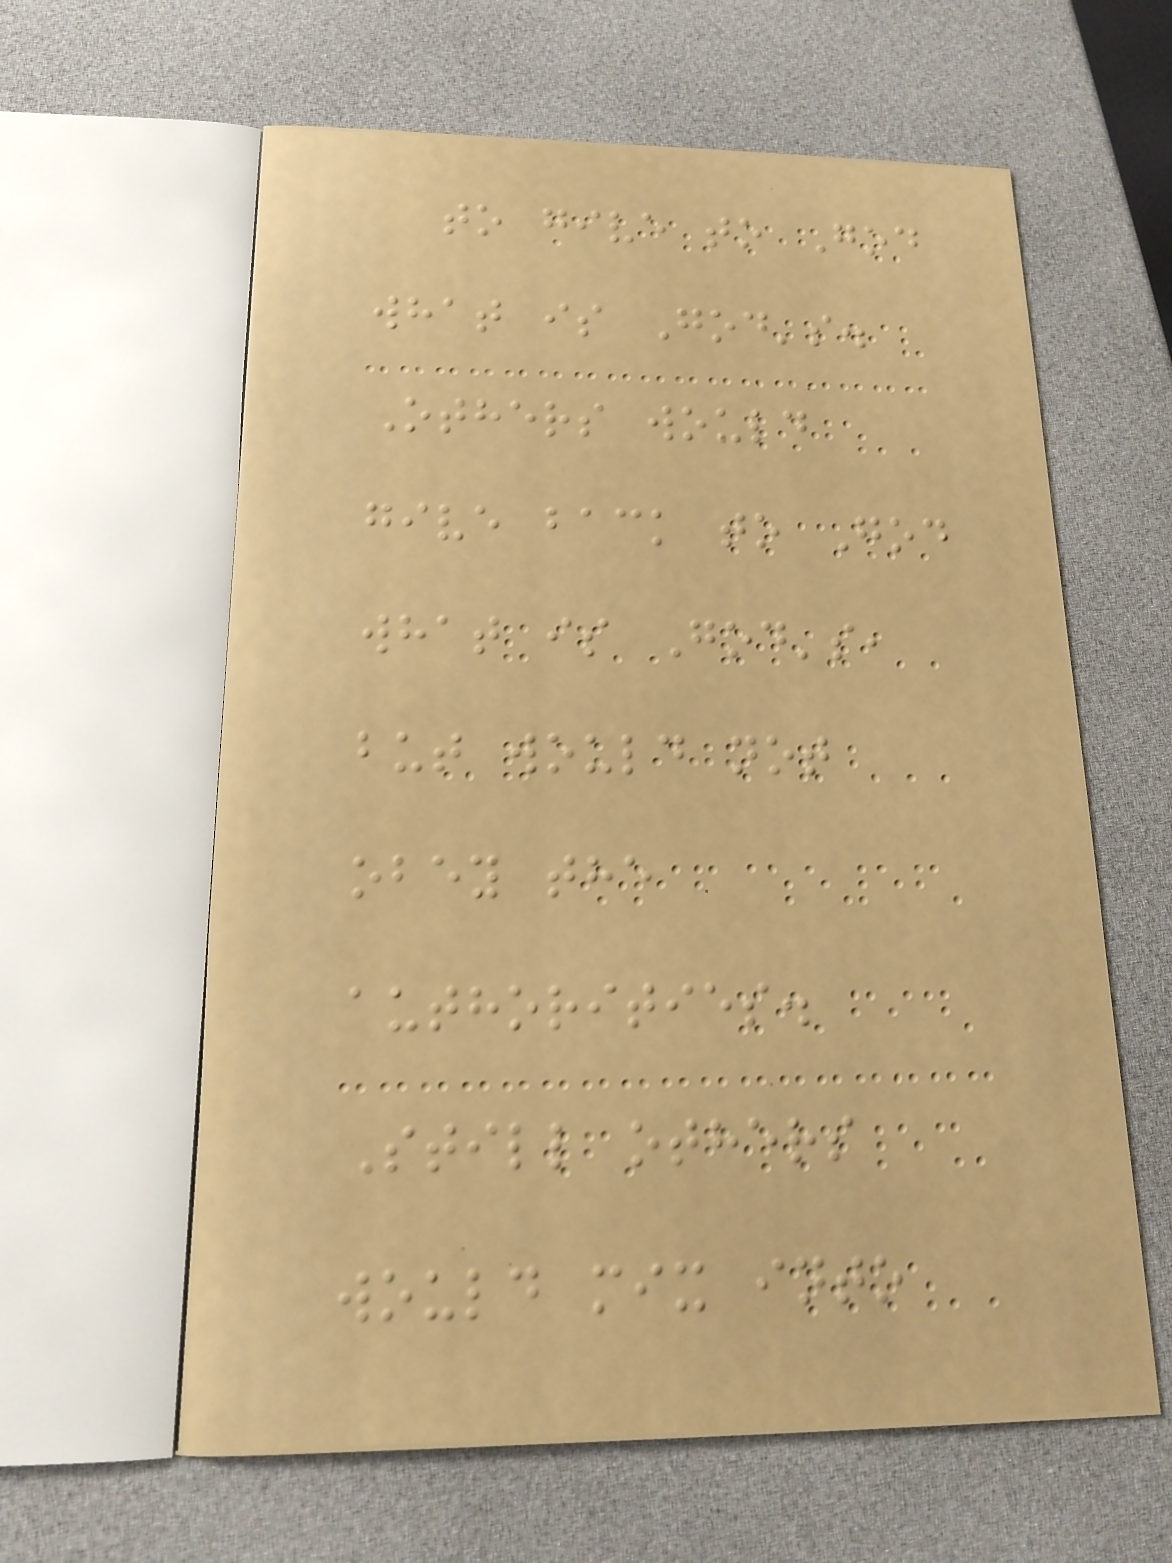to give to God
what is God's.
Others would
give back to God
what is God's,
but would not
obey the
authorities.
Still others
would mix into
